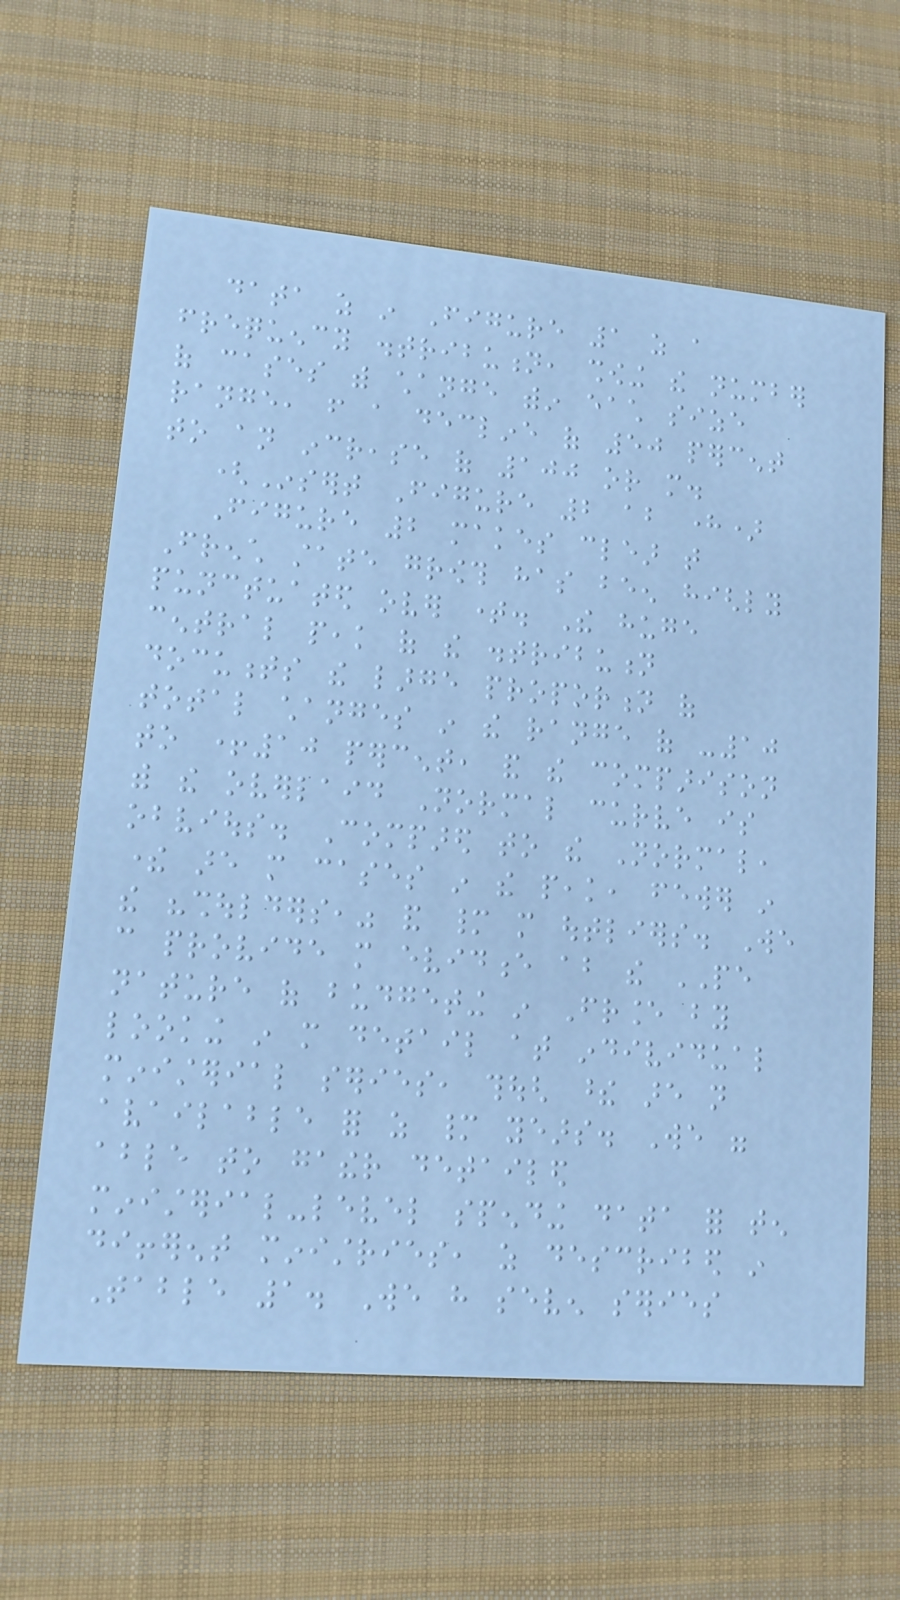data as in Figure 1 as a
frequency distribution, showing the number
of cases with change within each size
range, from a decline of 50 percent
to an increase of 100 or more.
(Insert Figure 2 about here)
Figure 2 makes clear that
French state growth has been highly
punctuated over time. The huge
central peak of the distribution
documents the large proportion of
total changes in the range of -10
to +10 percent, and the comparison
with the overlaid Normal curve is
obvious. Compared to the Normal,
there are more cases in the peak, fewer in
the "shoulders," and many more outliers. We
can provide more evidence about the PE
nature of budgeting in France by
looking in more detail at individual
ministerial series, though these are not
available for as many years. We were
able to gather detailed
ministerial-level spending data for ten
different ministries, as described in
Table 1. We have seven series
